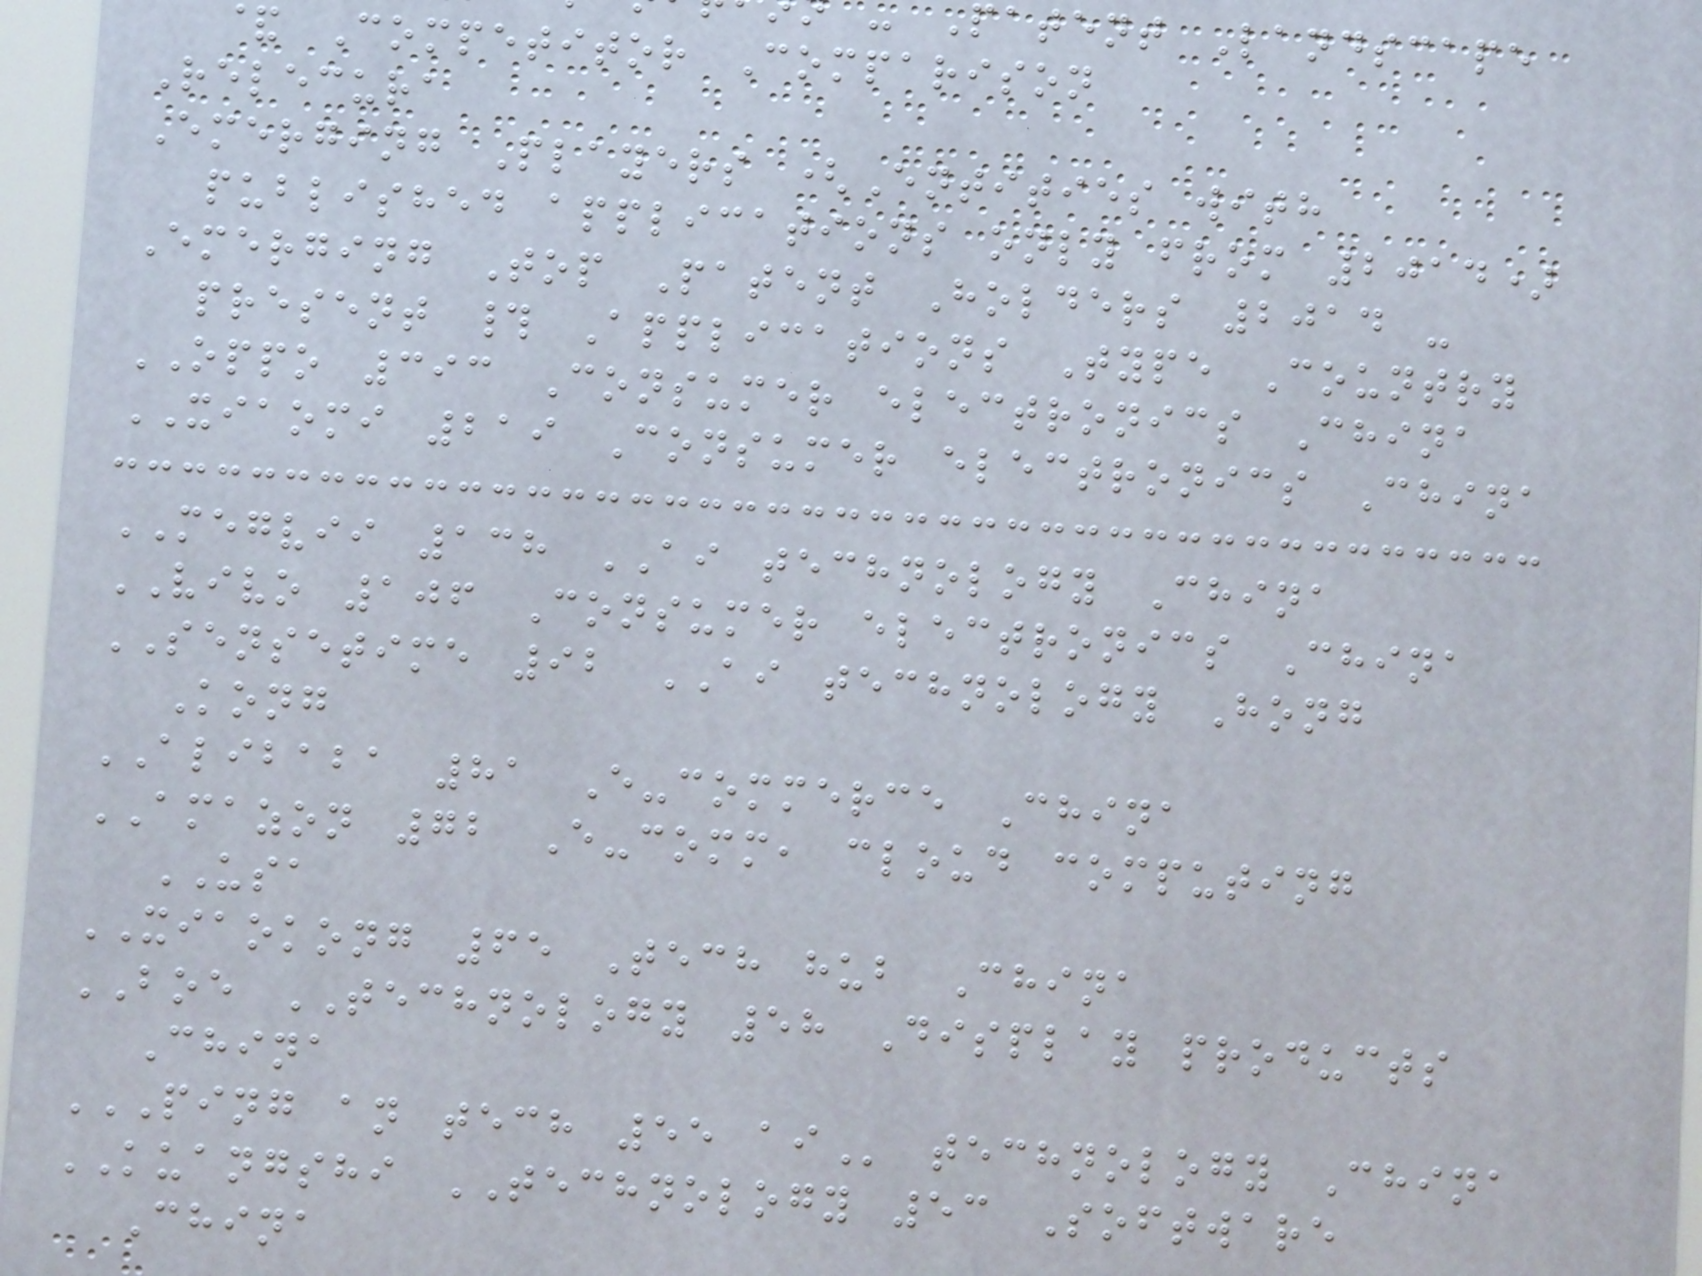patent Landscape
& Competitor Comparison
Relecura
Emerging Players (Entities with
published applications only from 2014)
Emerging Top Patent Holders 2014 -
present # Applications Type Country
OPPO 393 Consumer electronics China
XIAOMI 219 Consumer electronics China
MEGVII 138 AI technology China
VIVO 106 Consumer electronics China
SENSETIME 92 AI technology Hong
Kong
ALIBABA 81 E-commerce China
AMAZON 72 E-comm, cloud computing
USA
XIAOKONG 65 Tech hub China
BOE TECHNOLOGY 58 Display products
China
PING AN TECH 55 AI technology China
KUANGSHI TECHNOLOGY 53 Software
China
